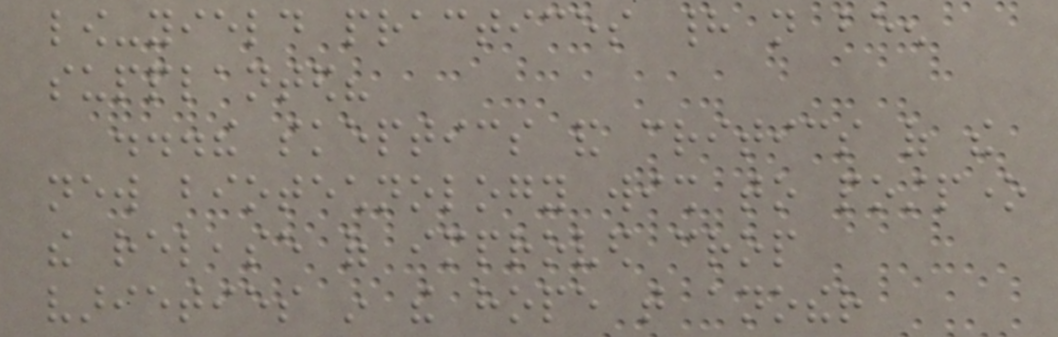low-yield practices had not been
supplanted?
...the skeptics and critics of the
new biotechnology wish to postpone
the release of improved crop
varieties in the hope that another
